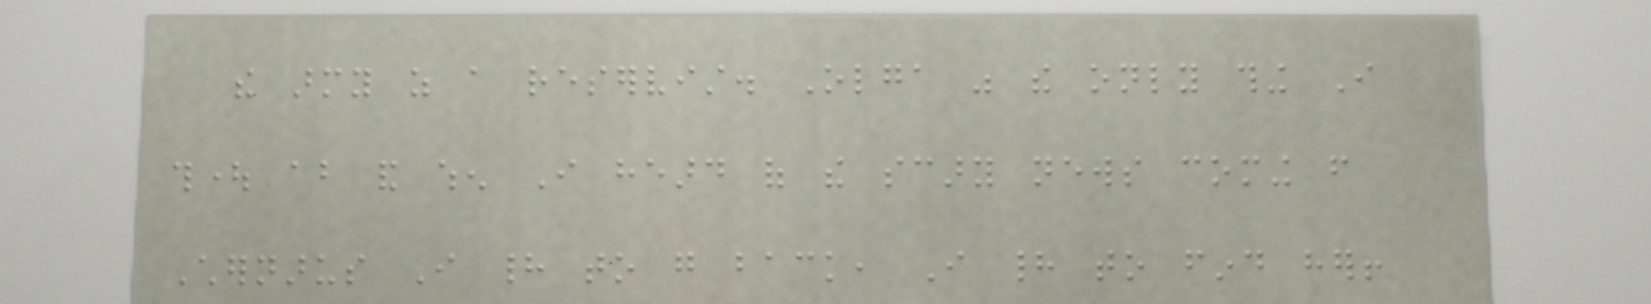the army as a reservist. Olga was the only thing I
thought about and when I heard of the scary news coming from
Chernarus I had to go back, I had to find her!
